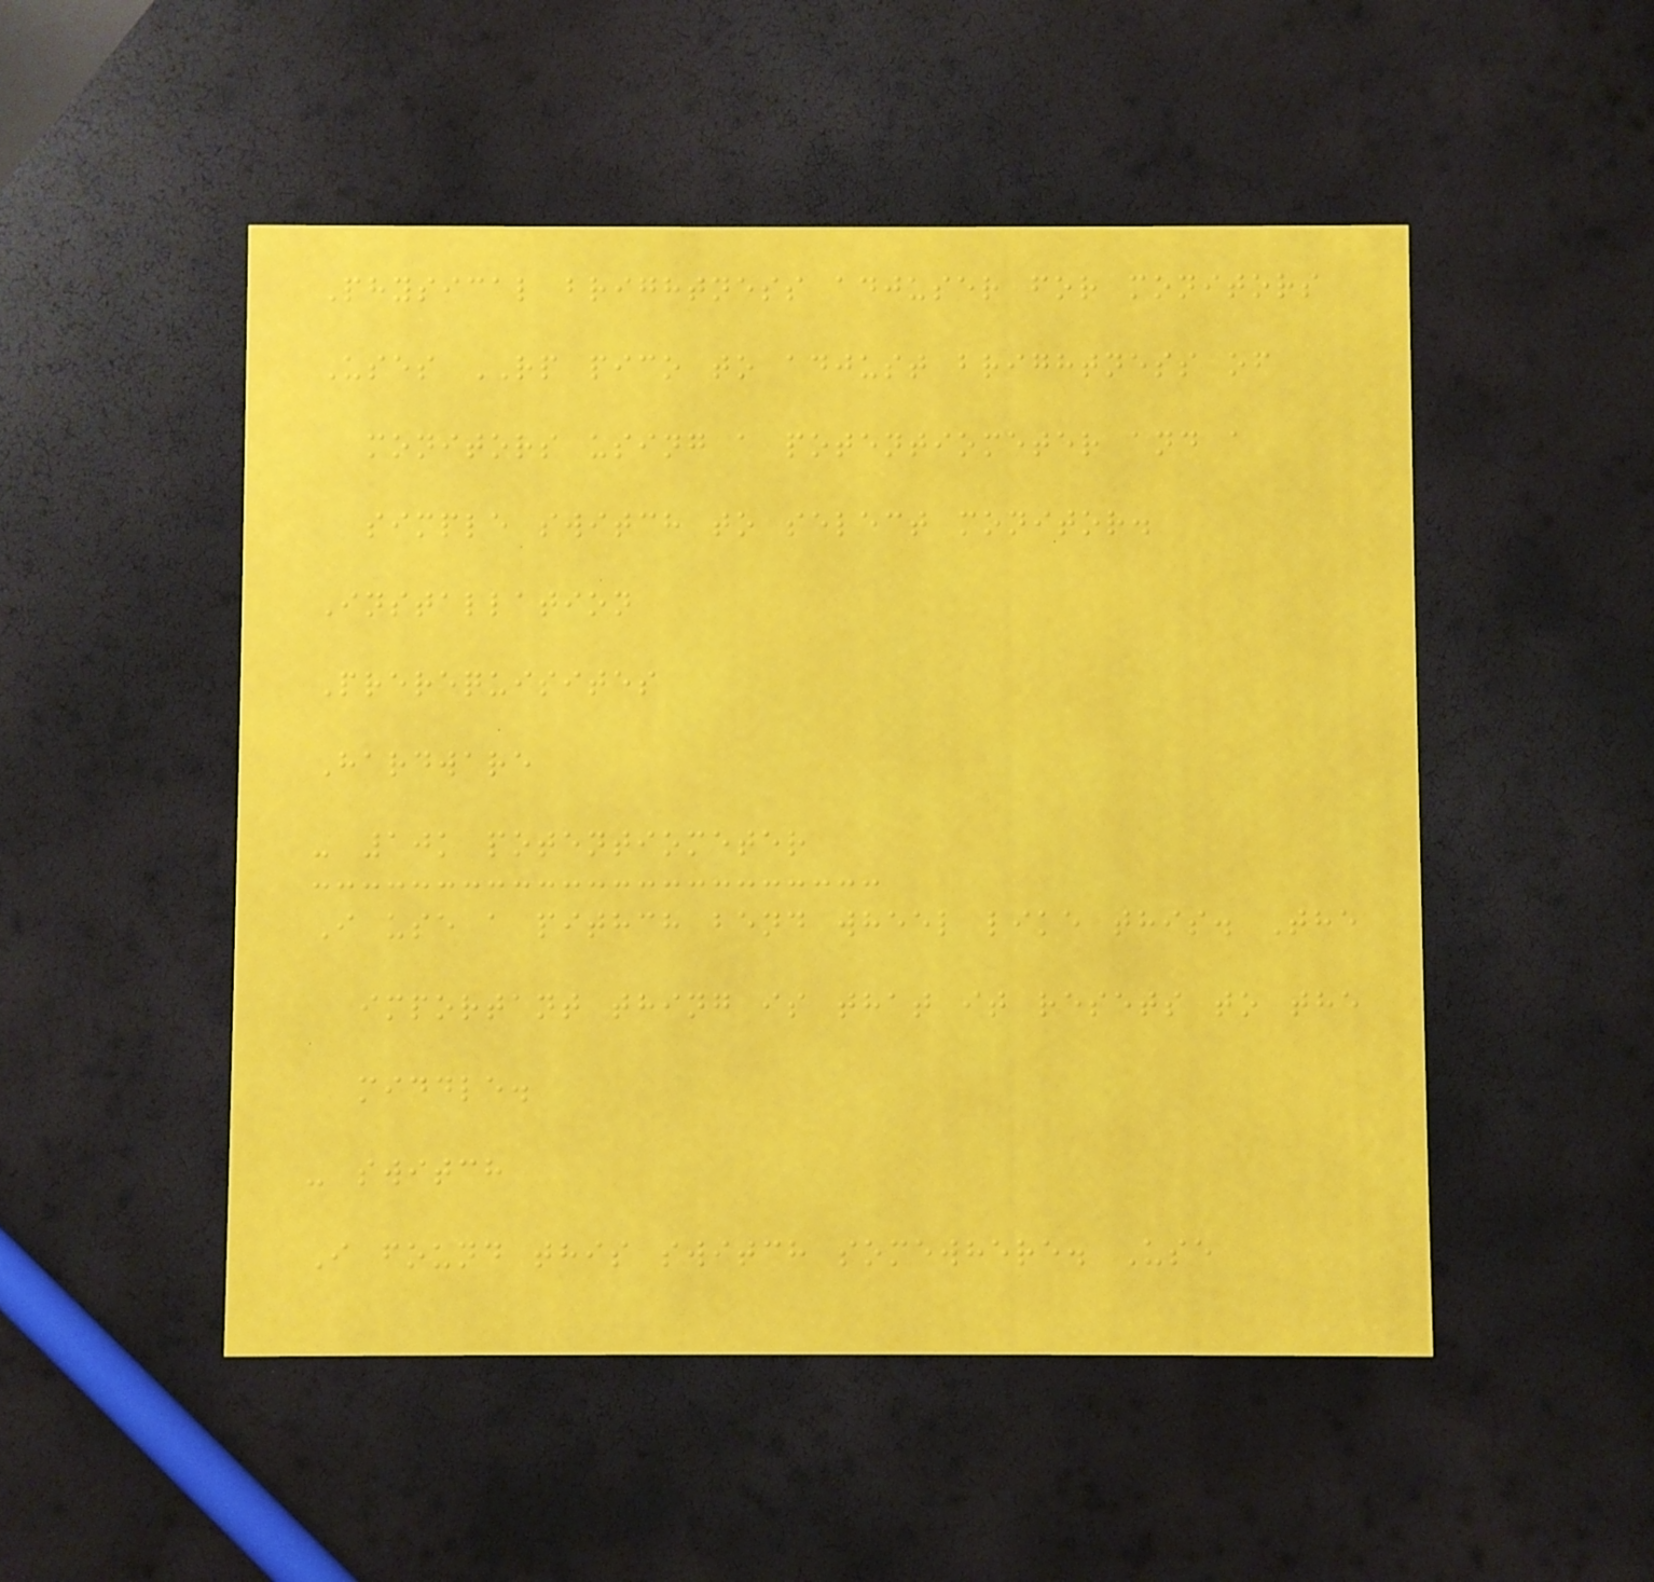Physical brightness adjuser for monitors
Uses RP pico to adjust brightness of
monitors using a potentiometer and a
simple switch to select monitor.
Installation
Prerequisites
Hardware
- 10k potentiometer
I use a pithch bend wheel like this. The
important thing is that it resets to the
middle.
- switch
I found this switch somewhere. Use
